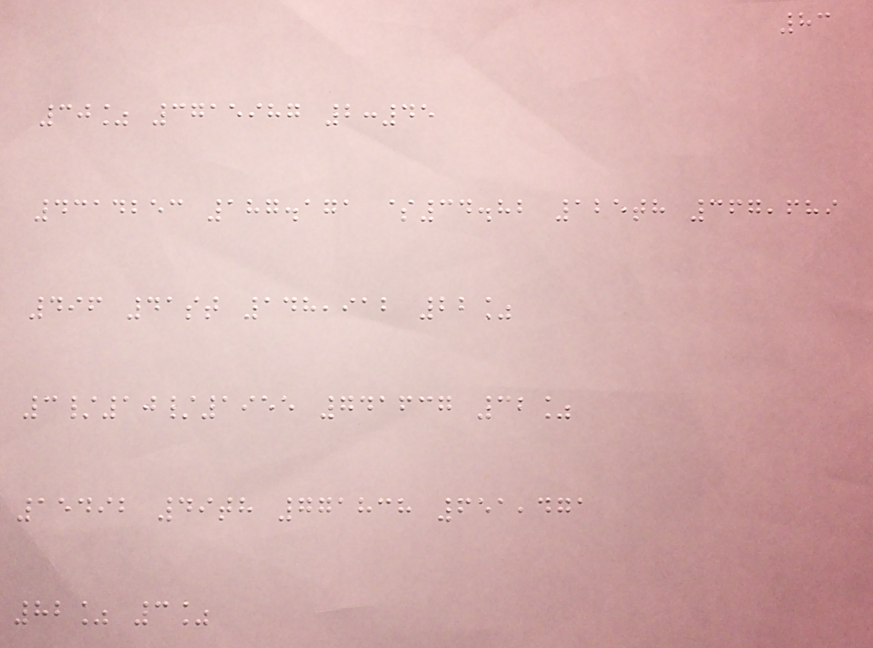83
30% 3715987 2:45
4314253 187.171 $34.82 125th 367,689
496 41st 148,912 22%
3/10/1955 741637 32%
15492 49th 771838 651,471
82% 3%
